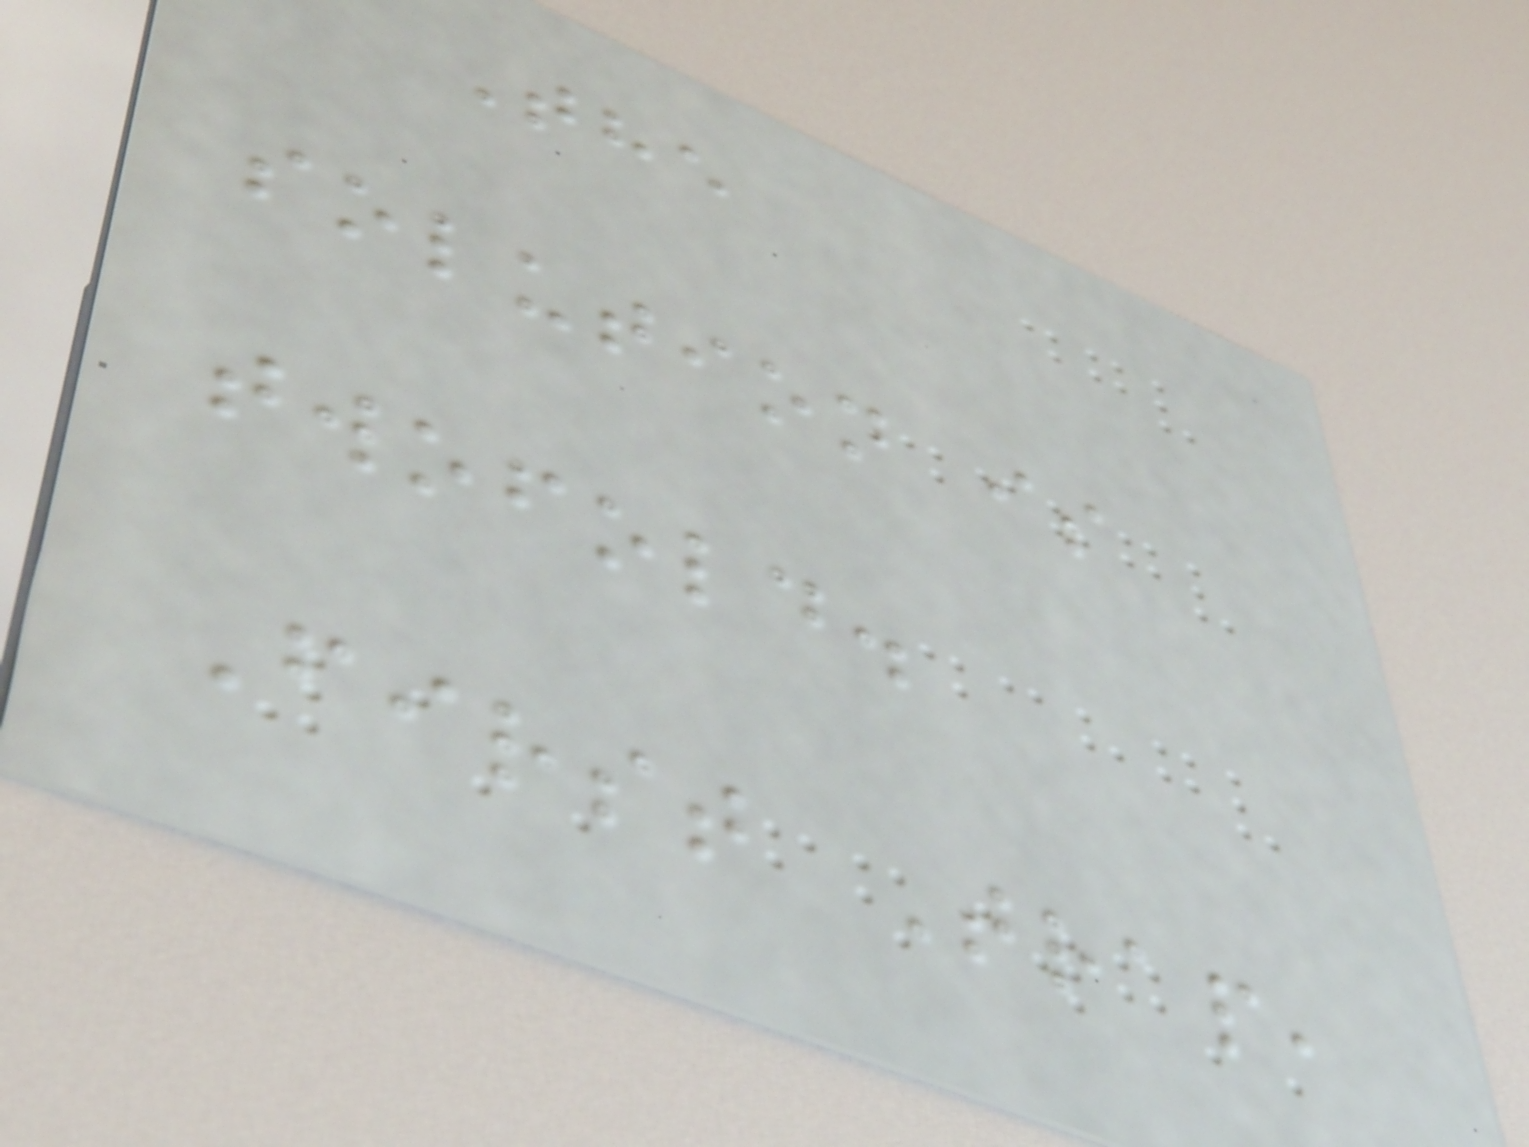The
solution is
twofold.
First Trap,
